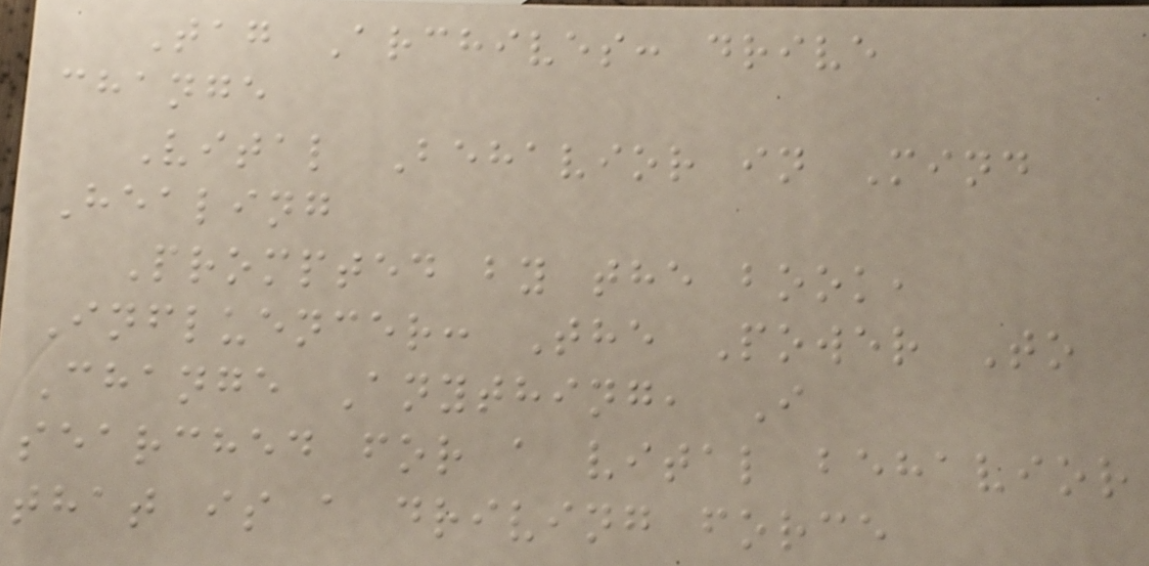Tag Archives: drive
change
Vital Behavior in Mind
Healing
Prompted by the book,
Influencer: The Power To
Change Anything, I
searched for a vital behavior
that is a driving force
